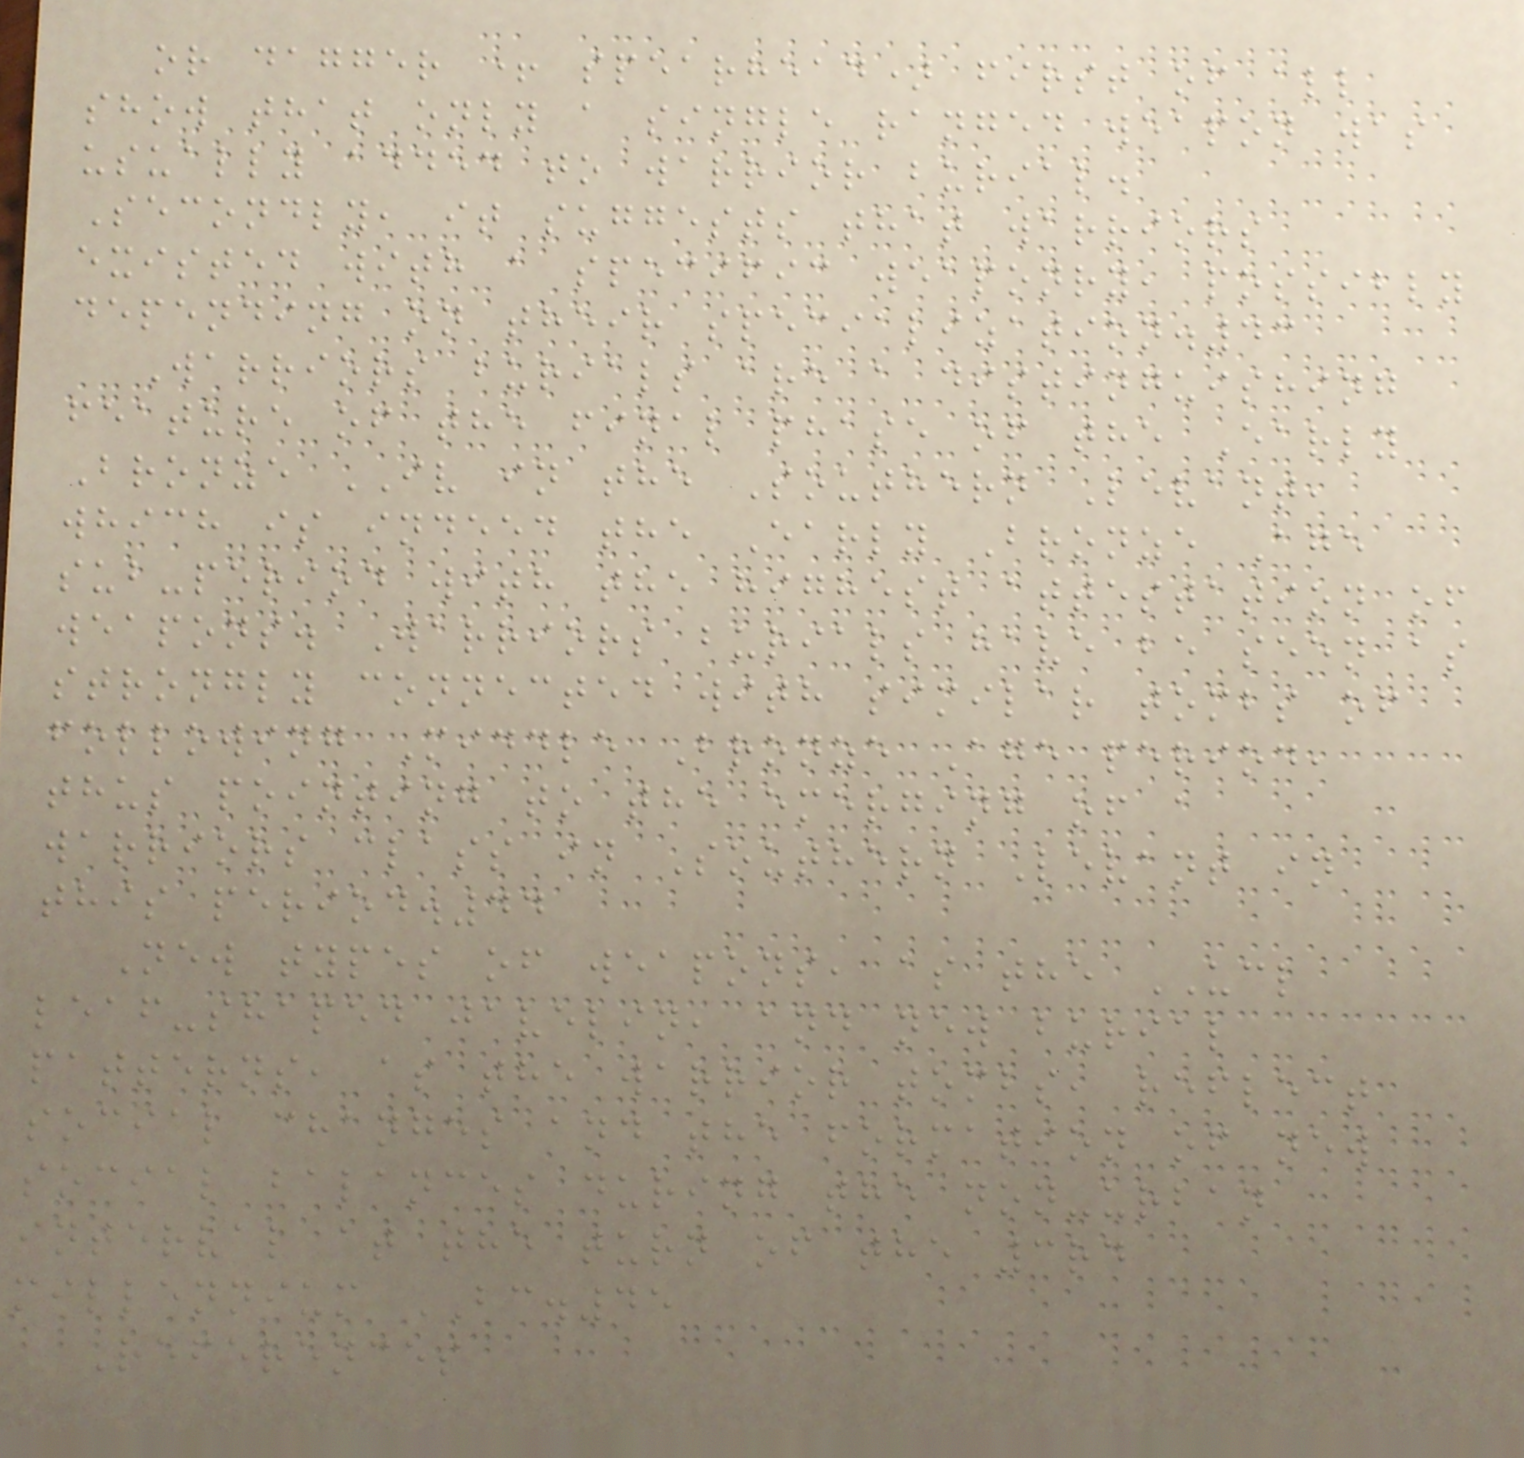or dagger + spearhead) first of all
show that only a single ranged weapon was
usually added to warrior burial.
Secondly, it suggests that warriors
existed with a specific weaponry, possibly
depending on their specialization.43
Warriors burials are a distinguishing
feature of the final phase of the Early
Bronze IV in the Southern Levant,
which is indeed the Early Bronze Age
sub-period with the highest attestation of
weapons. Warriors burials have be seen as
strongly connected with similar tombs of
following Middle Bronze Age period,
thus pointing to the emerging of a
warriors class in Southern Levant in
this period.44
New types of weapons, as the UCL
leaf-shaped javelin, and new burial
patterns, as the warrior tombs, reflect
social changes and the formation of new
social balances during the non-urban
interval at the turn of the 3rd
millennium BC.45
References
